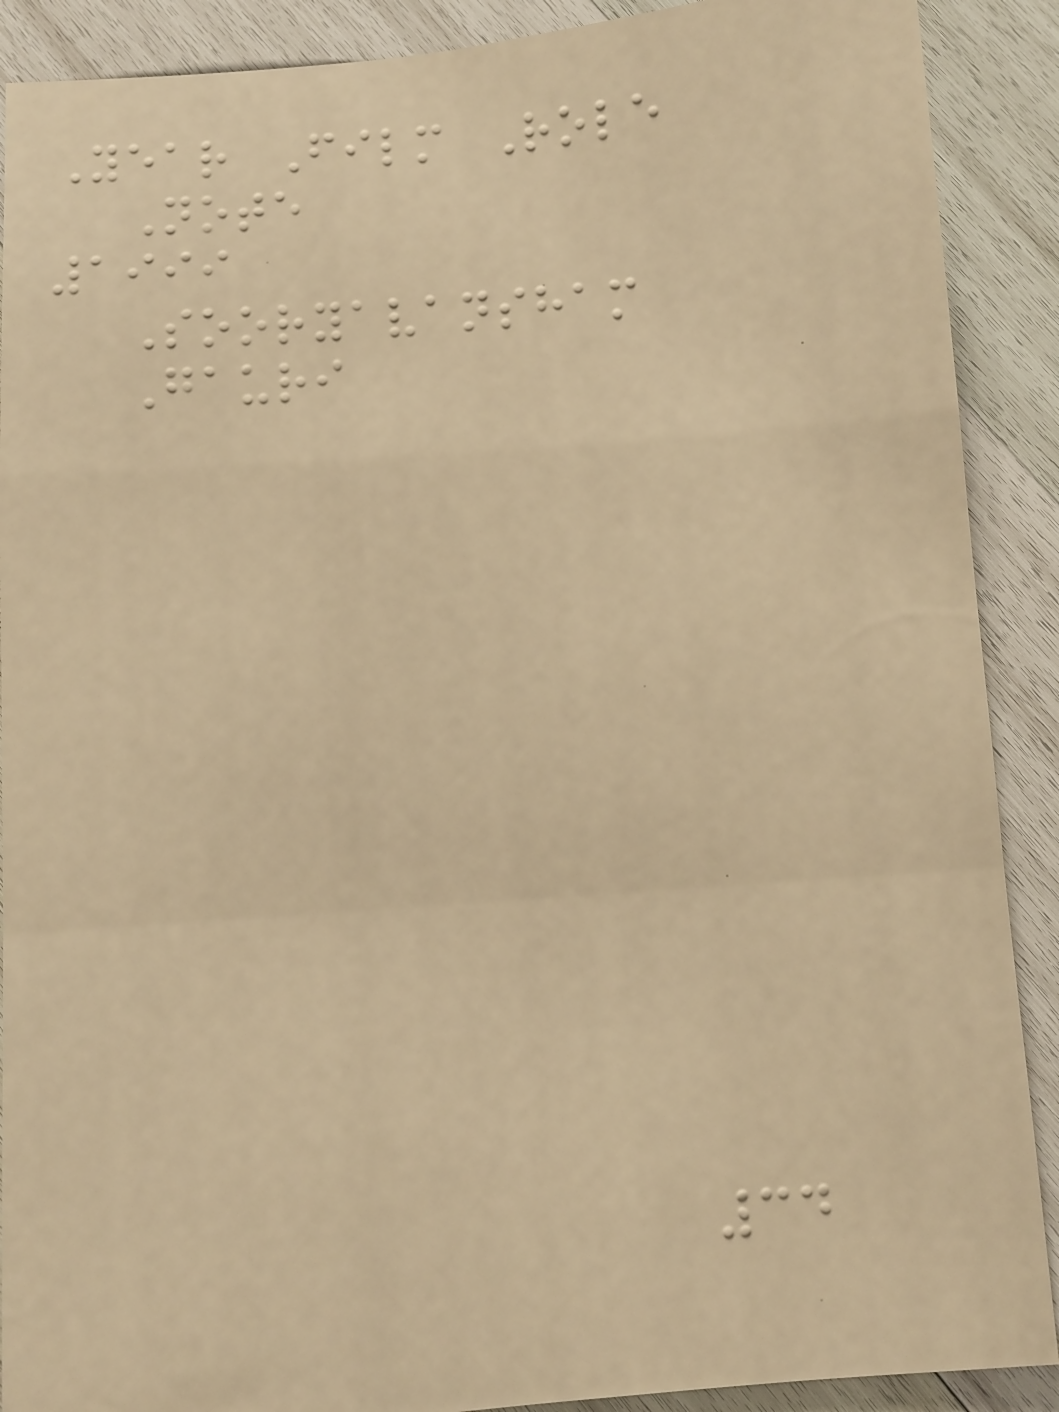Year Film Role
Note
1999
Sooryavansham
Gauri
34
